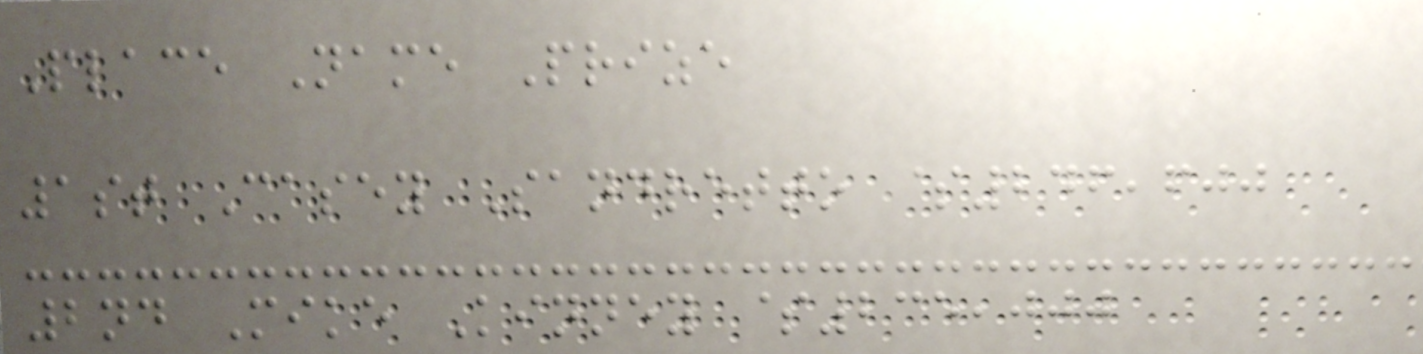Place Name Prize
1st Casey Sandretto $246,600
2nd Mike Kinney $235,000
